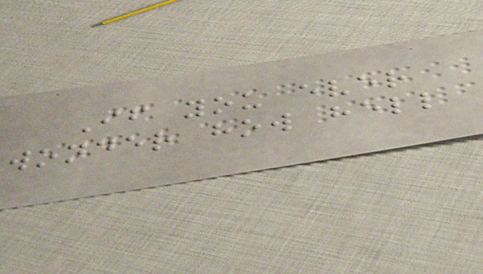If you ever
wonder how hell
